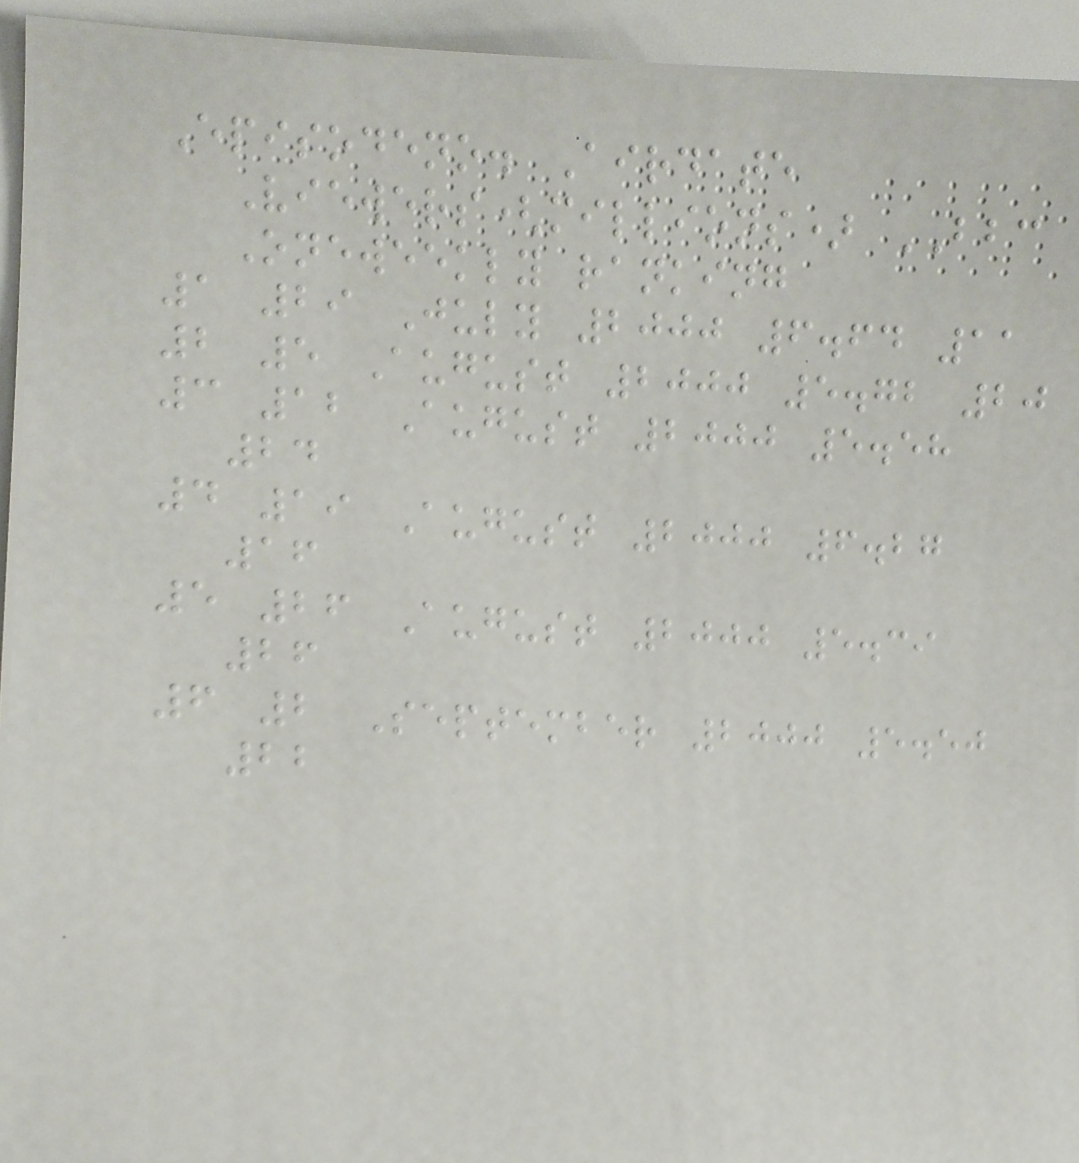Episodeno. Airdate
Viewers(millions) BBC
Oneweekly ranking
1 29 July 2000 6.64 11
2 5 August 2000 5.72 20
3 12 August 2000 5.58
24
4 19 August 2000 6.27
16
5 26 August 2000 5.39
26
6 2 September 2000 5.50
22
